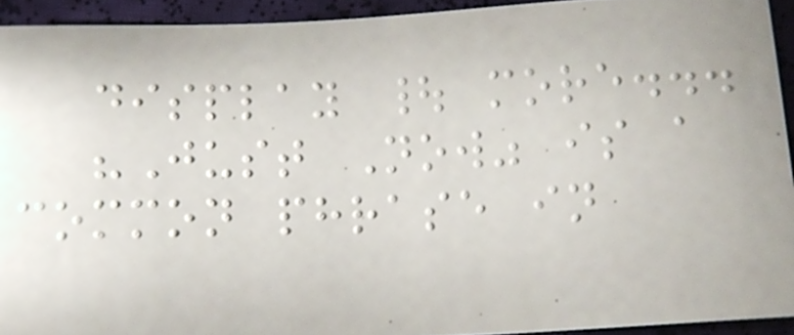display | more...
"Just Now" is a
common phrase in
